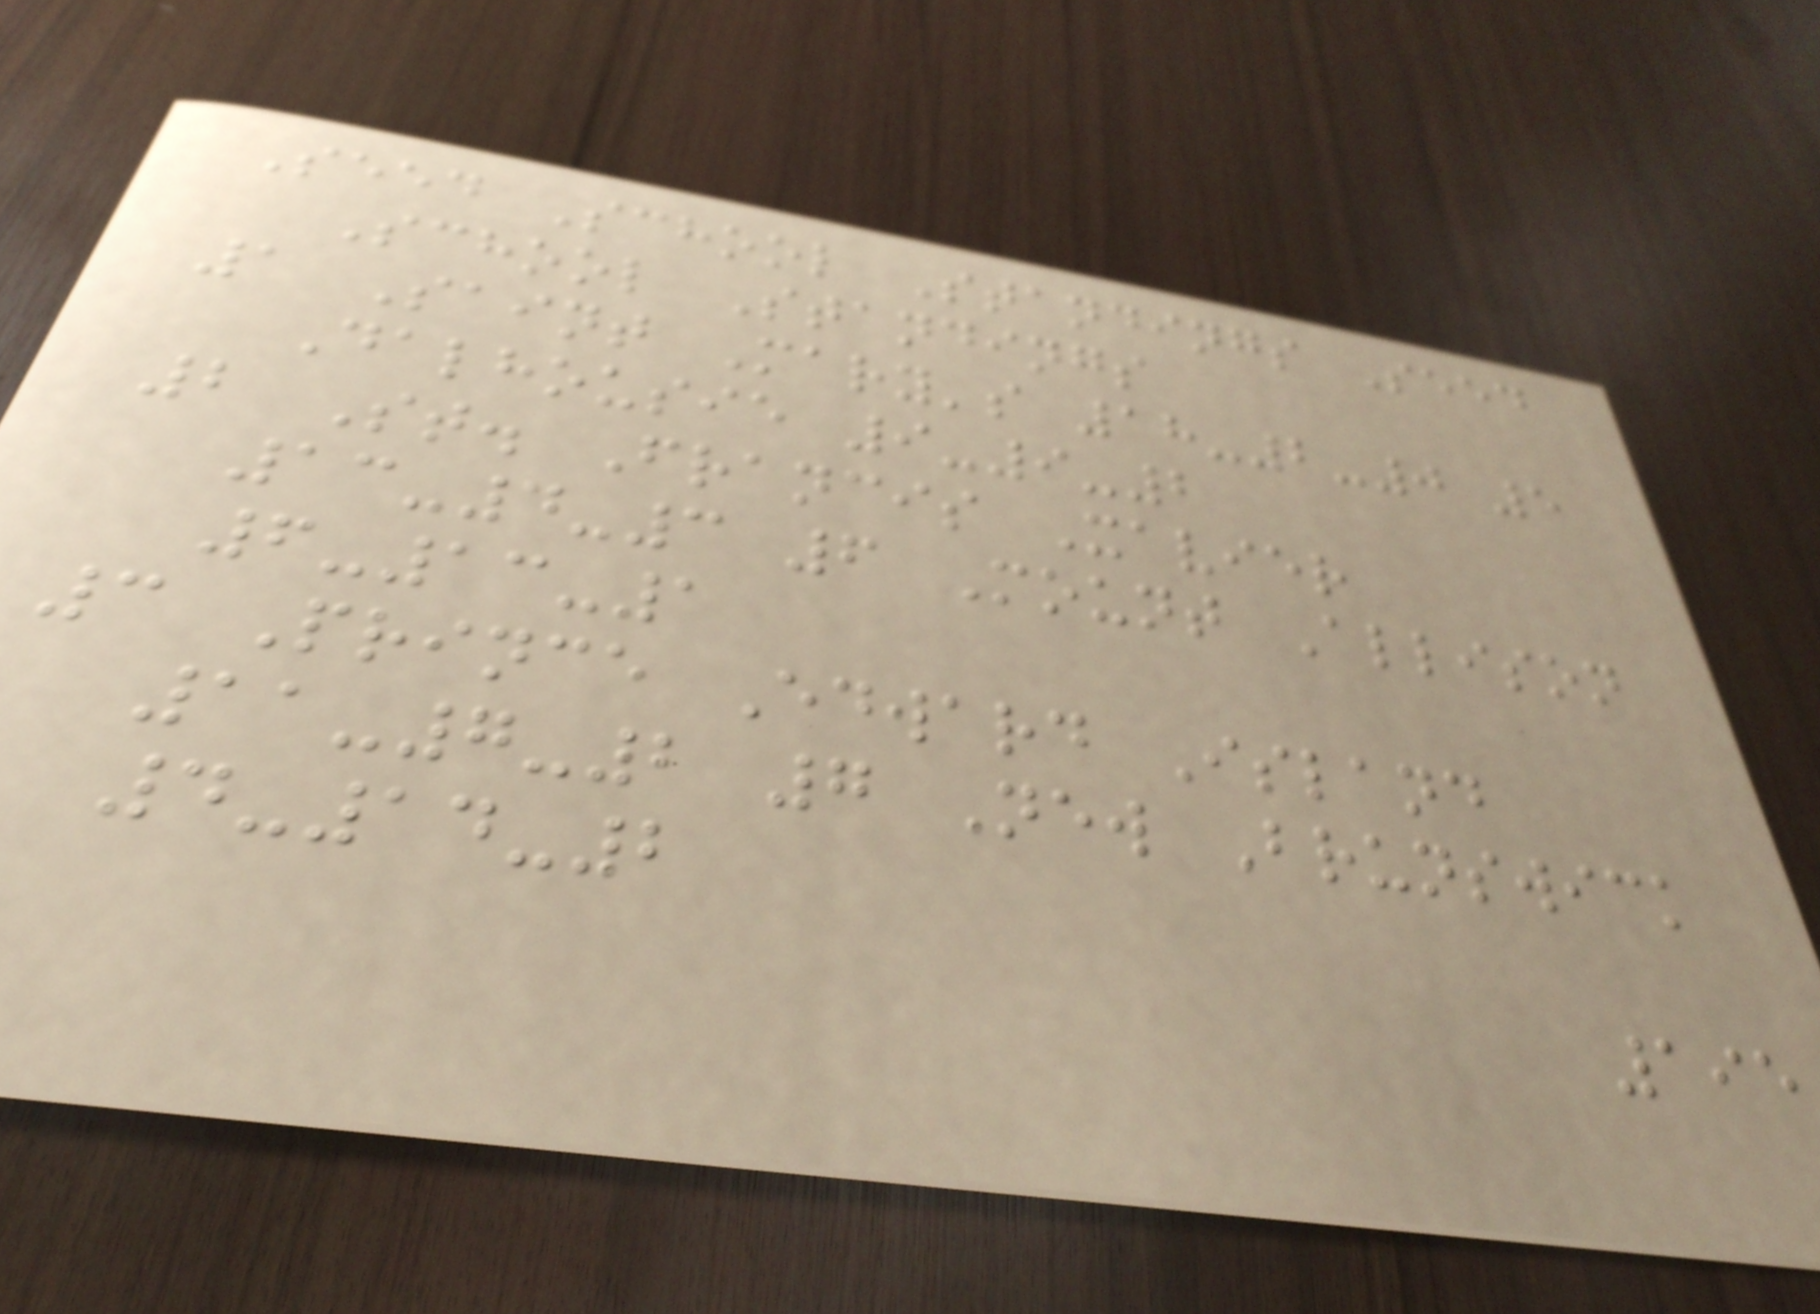Seed School Standings Seed
School Standings
1 Saint Mary's 18-2-0 5
Dalhousie 9-9-2
2 St. Francis Xavier
13-4-3 6 Mount Allison
6-13-1
3 Prince Edward Island
11-7-2 7 New Brunswick
4-14-2
195
